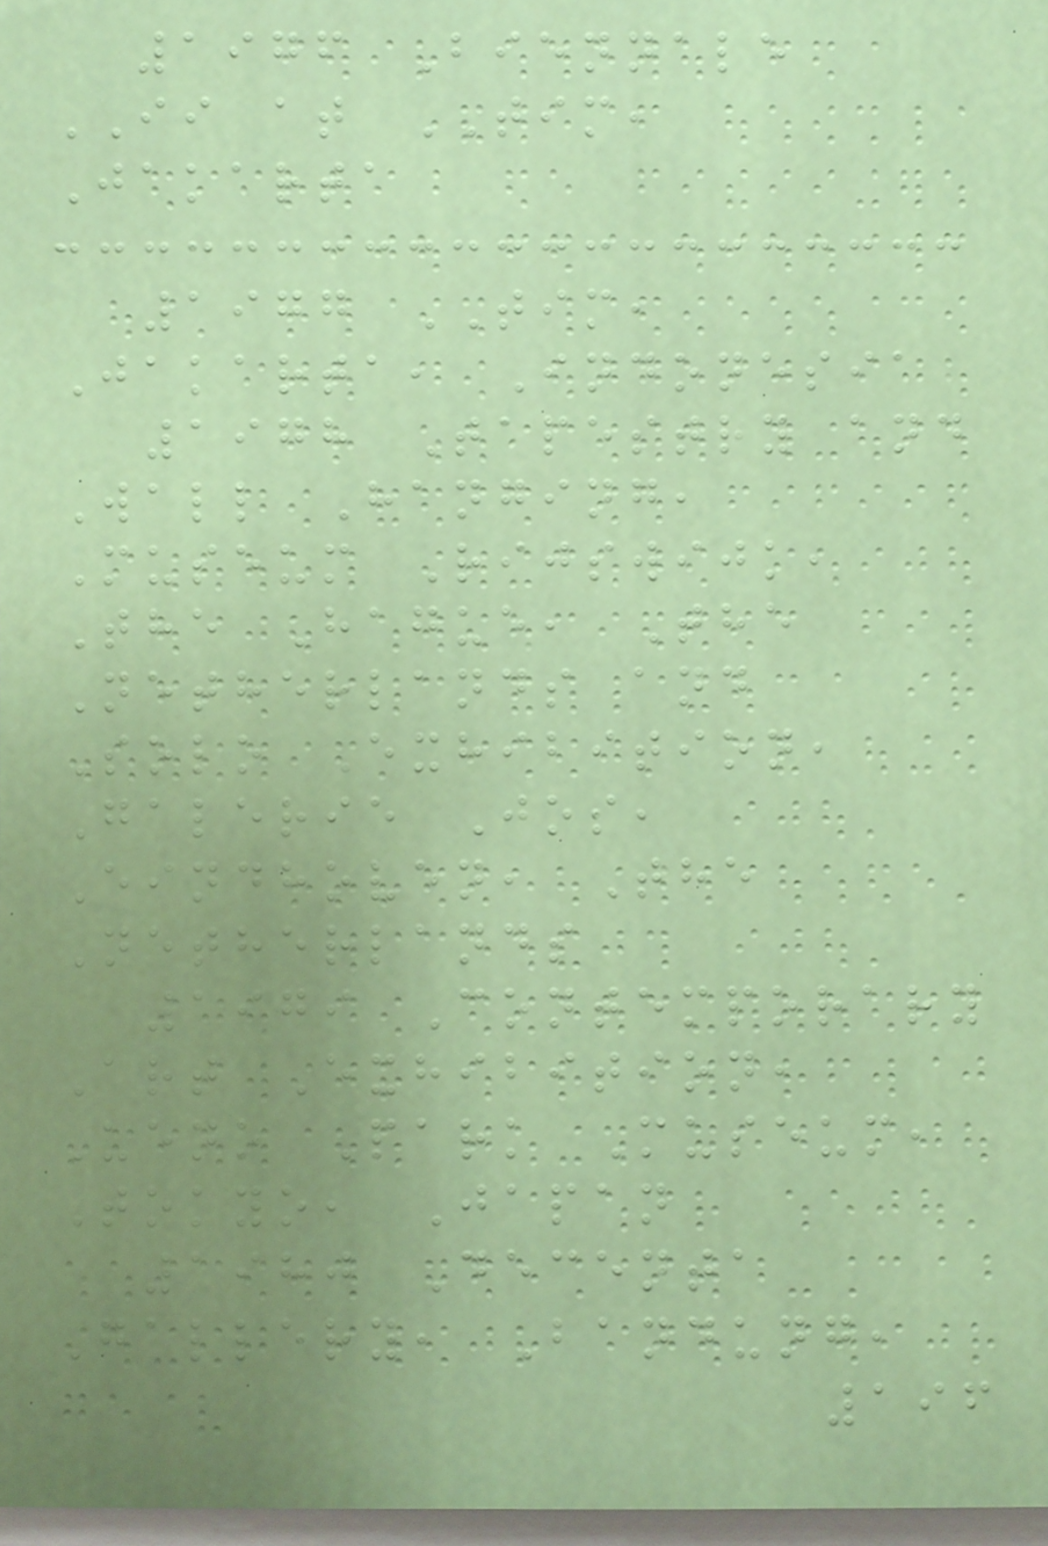1976 Biennale
II at TIM,
Jakarta
1977 TIM,
Jakarta, Indonesia
1978 Tapestry and
Wall Hanging,
Museum Rijswijk,
The Hague, The
Netherlands and
Solo Exhibition,
Galerie Jos,
Eindhoven, The
Netherlands
1979 Contemporary
Art Exhibition,
Ueno Park Museum,
Tokyo, Japan
1980 Decenta
Gallery, Bandung,
196
